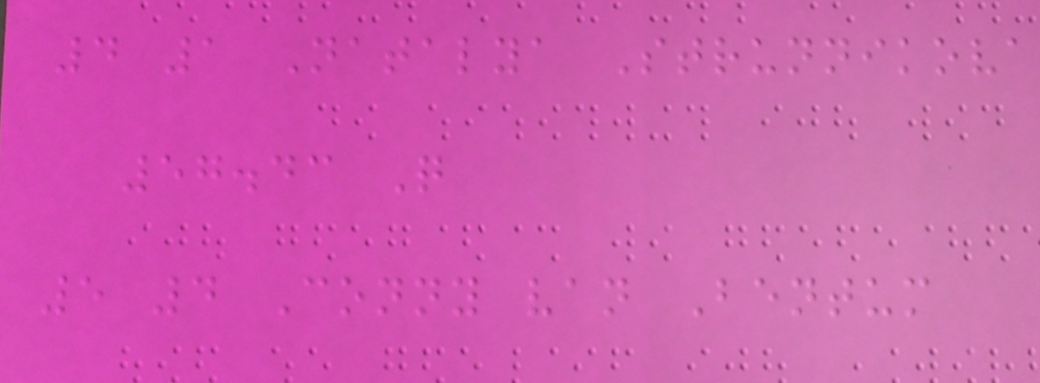4 1 Natalya Strunnikova
57.43 Q
5 4 Conny van Bentum
